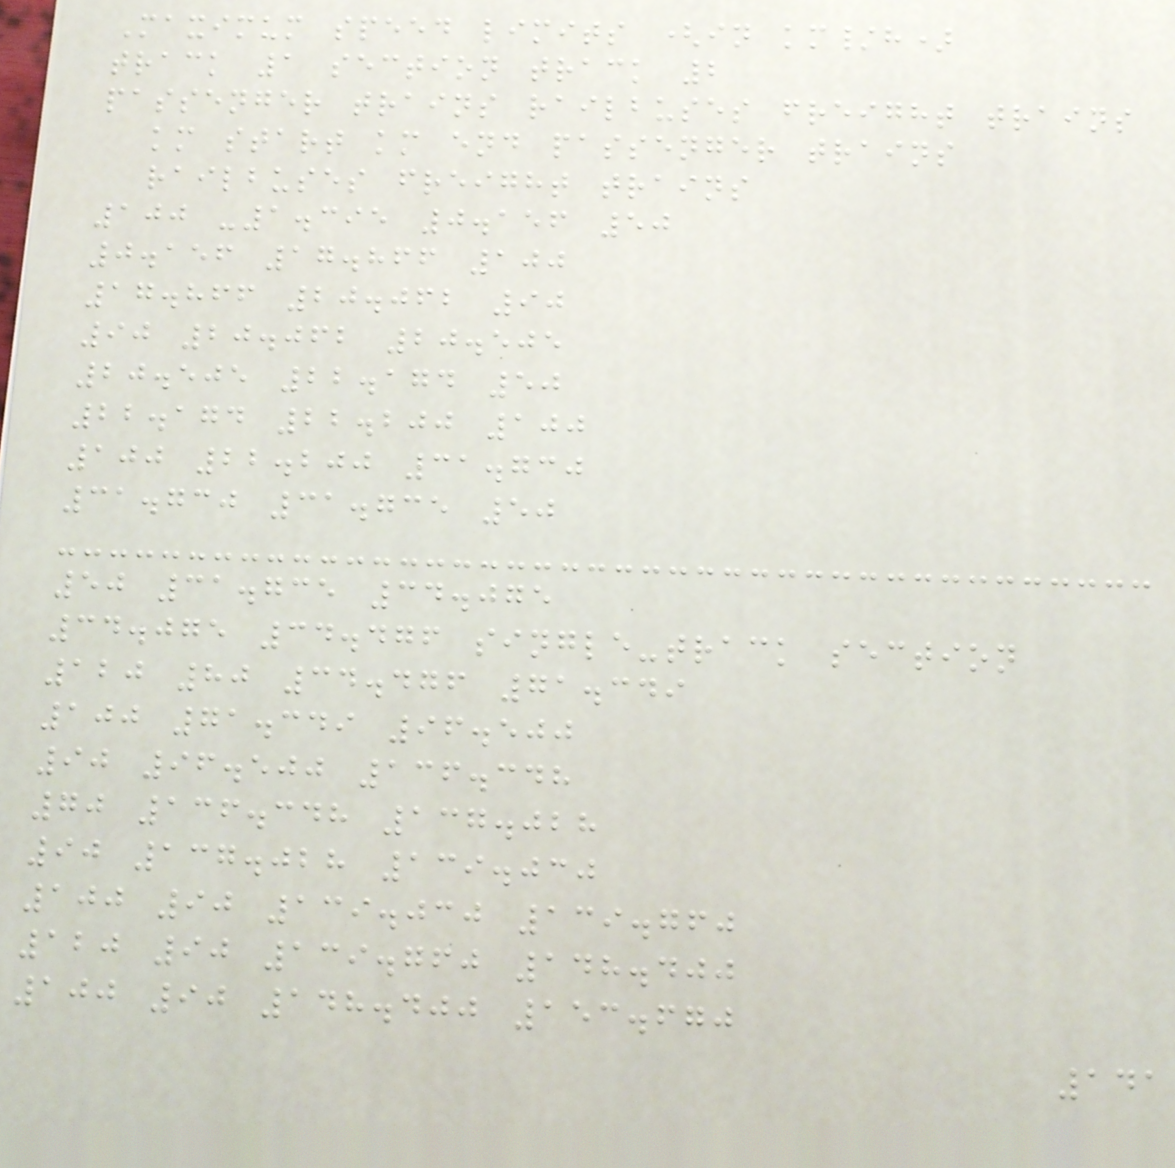Maximum speed limits (in km/h)
track 1 section track 2
passenger trains railbuses freight trains
km start km end passenger trains
railbuses freight trains
100 -1.395 0.156 50
0.156 17.866 100
17.866 20.062 90
90 20.062 20.505
20.505 22.174 50
22.174 22.200 100
100 22.200 31.730
31.730 31.735 50
50 31.735 34.075
34.075 34.476 single-track section
120 80 34.476 71.349
100 71.349 96.500
90 96.500 136.348
70 136.348 137.028
90 137.028 139.030
100 90 139.030 139.760
120 90 139.760 148.400
100 90 148.400 153.670
141
